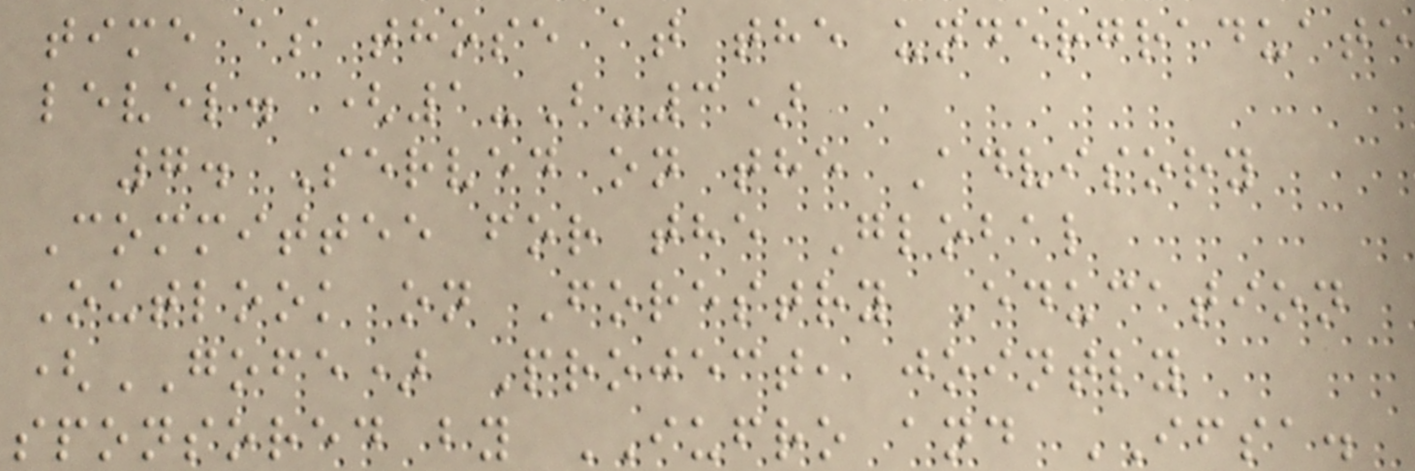time as those at the undergraduate
level. (1-B-3)
7. Served on the Advisory
Committee for the Global
Outlook on Forestry Education
(GOFE) Project, jointly
sponsored by IUFRO and IFSA.
